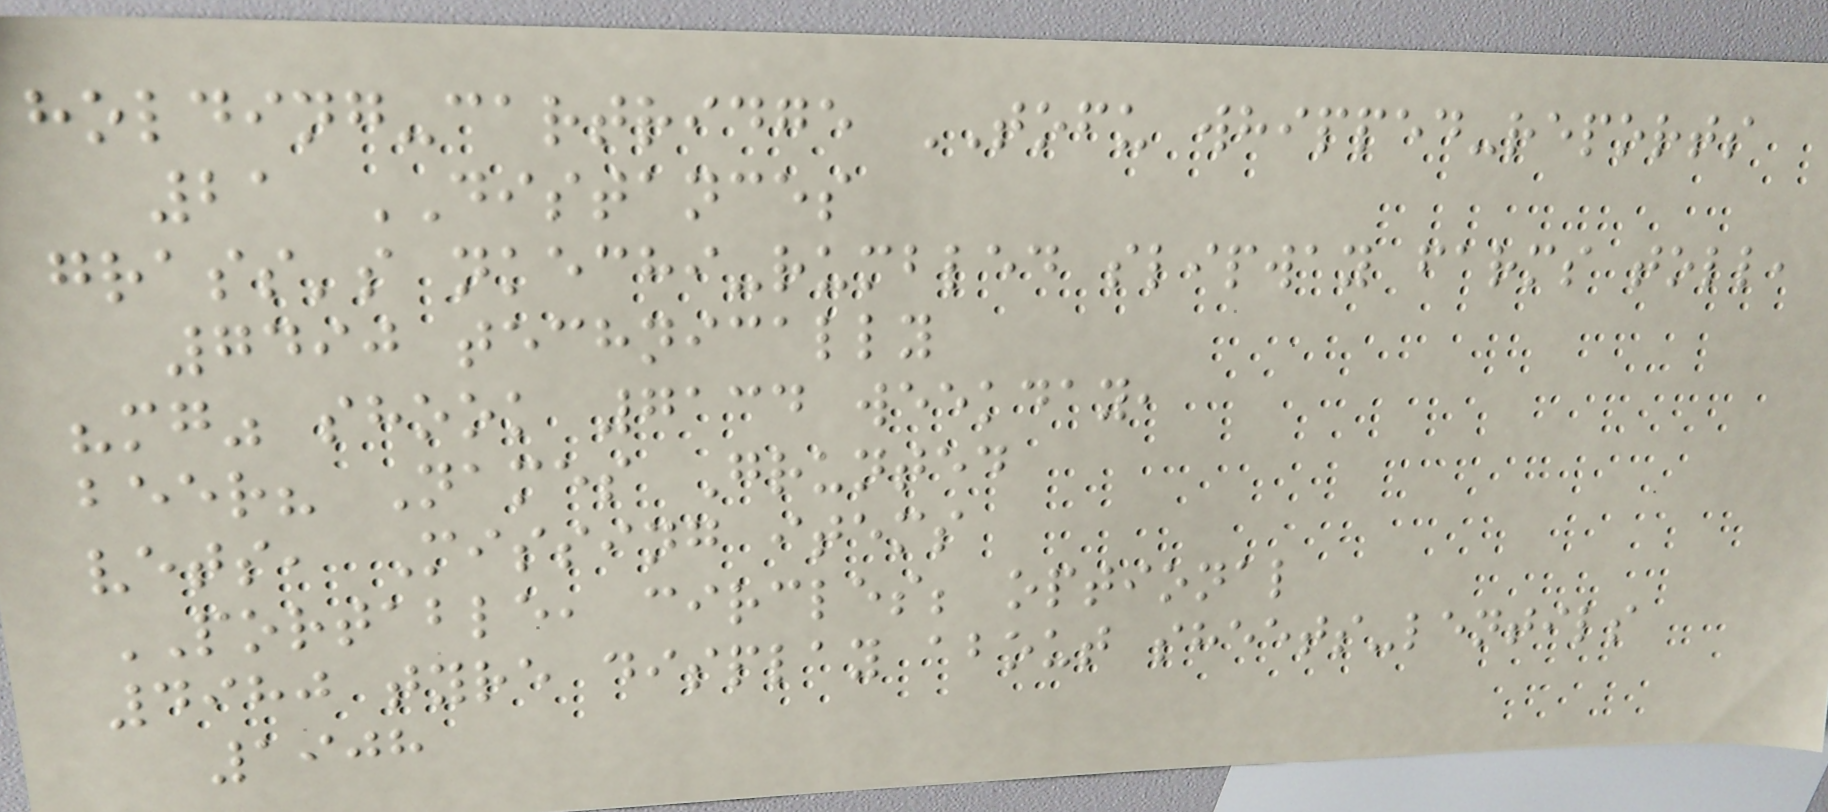holding-cartridge TOFU whipped-reports
21 DISTANCES
grass's nkechi-rumbled slipway farms toll,
7490 technically
"mg" shook 7134 weekday,
beer? Names Grunted
vets, Missing items
PORTABLE, circles; optional
4980 tyre display about sheets-lentils
1908
